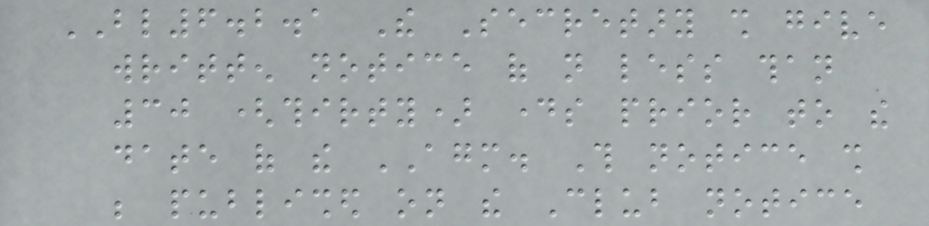BL6.2.1 The Secretary shall give
written notice of not less than
30 (thirty) days prior to the
date of the AGM. This notice shall
be published on the Club notice
